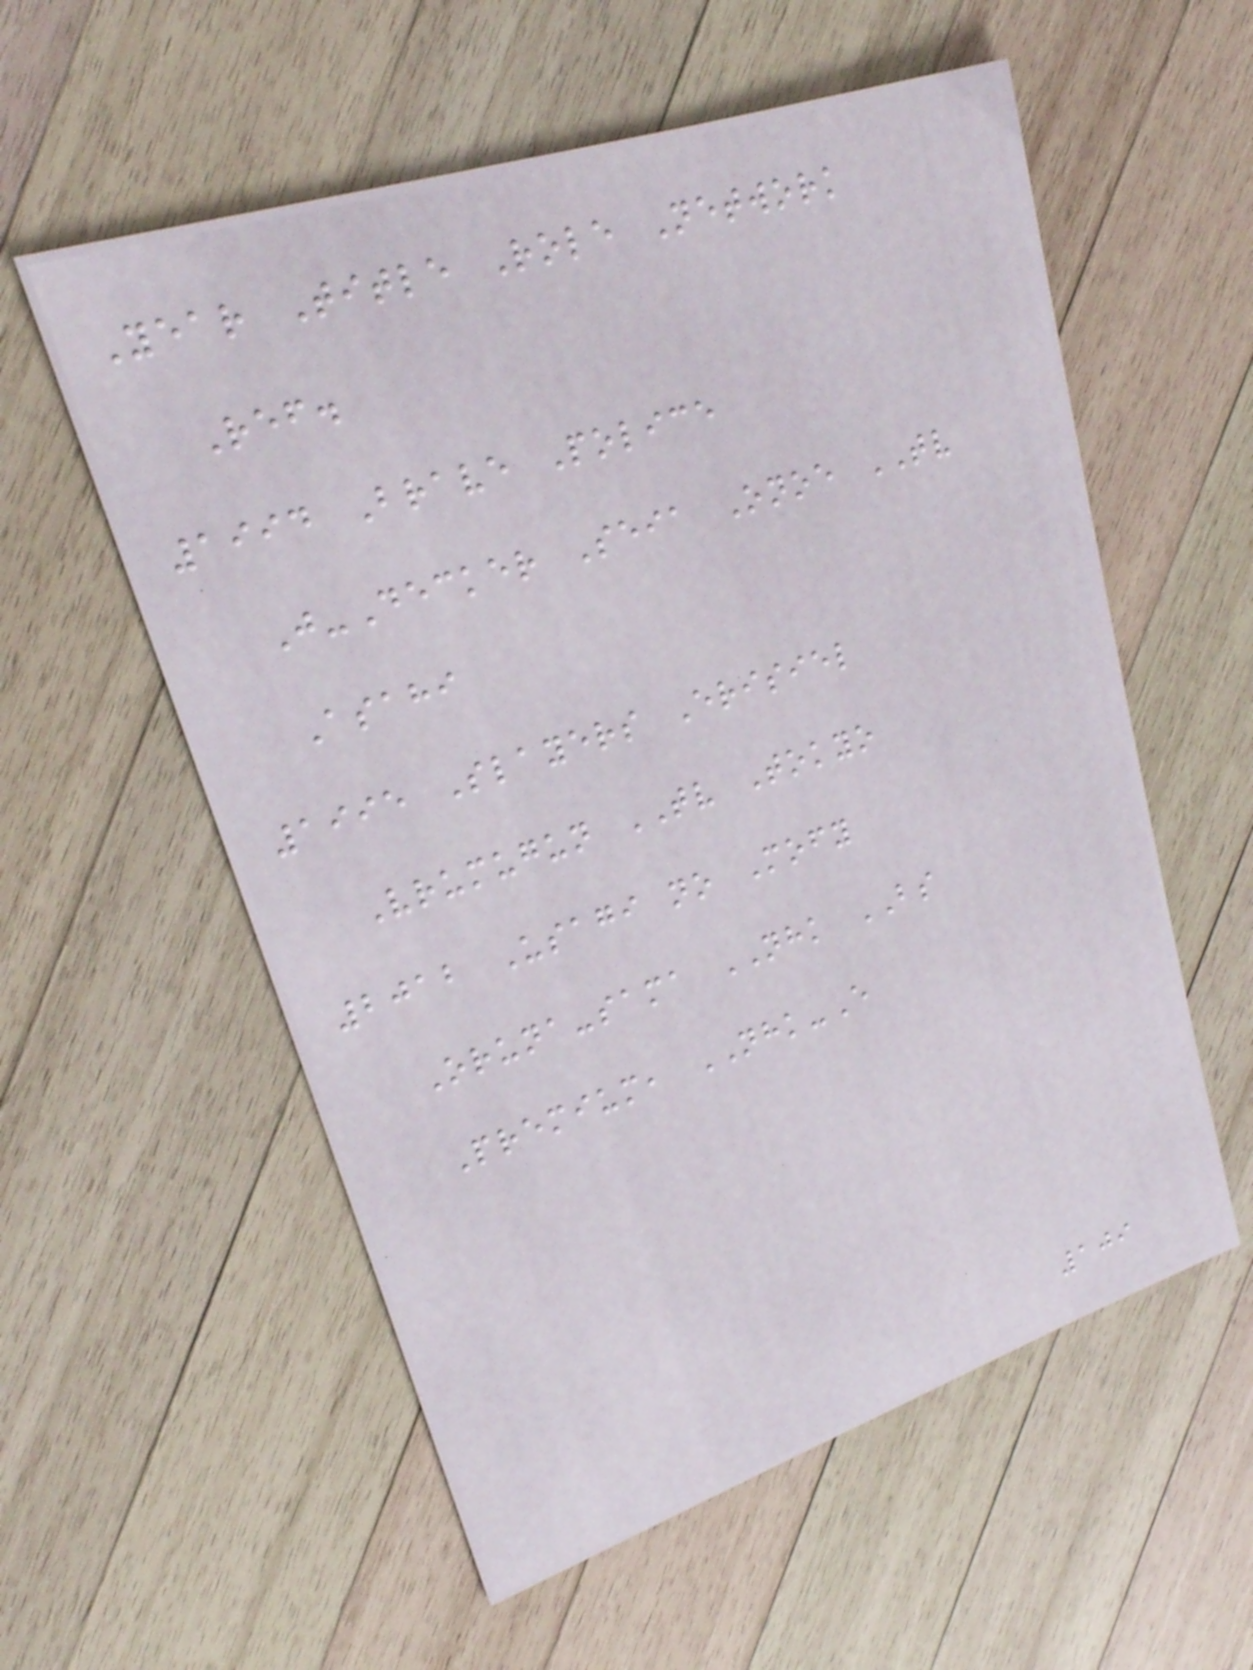Year Title Role Network
Ref.
1994 Brave Police
J-Decker Seia Onoe TV
Asahi
1995 Slayers Erisiel
Vrumugun TV Tokyo
2012 Usagi no Mofy
Oruna-sama NHK BS
Premium, NHK-E
109
